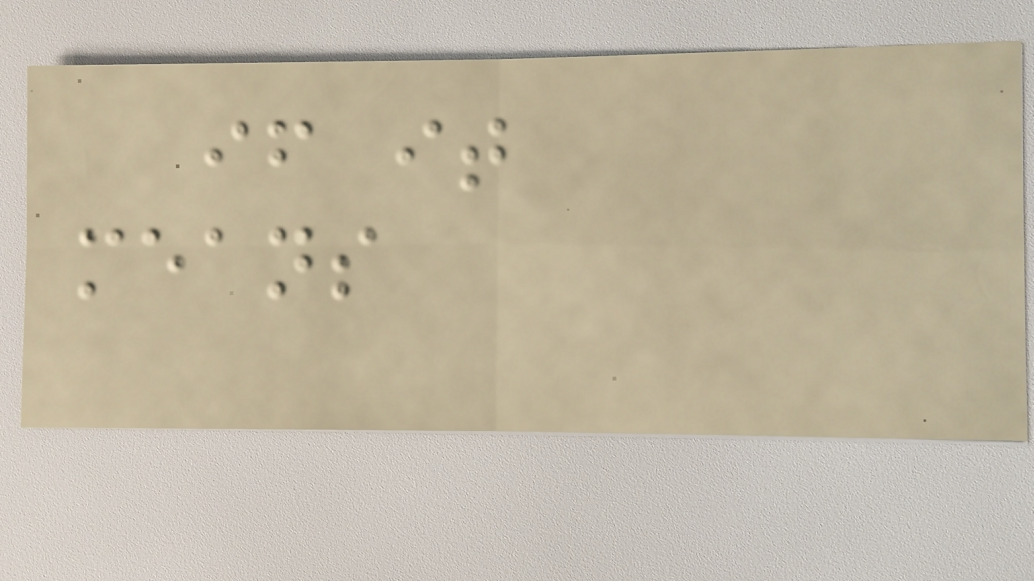if it
means
